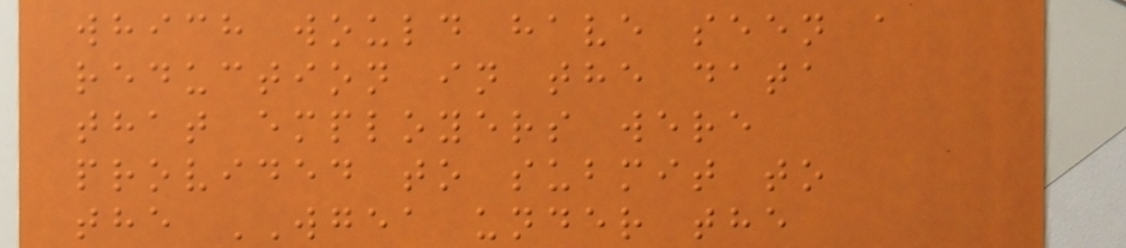which would have seen a
reduction in the data
that employers were
provided to submit to
the WGEA under the
